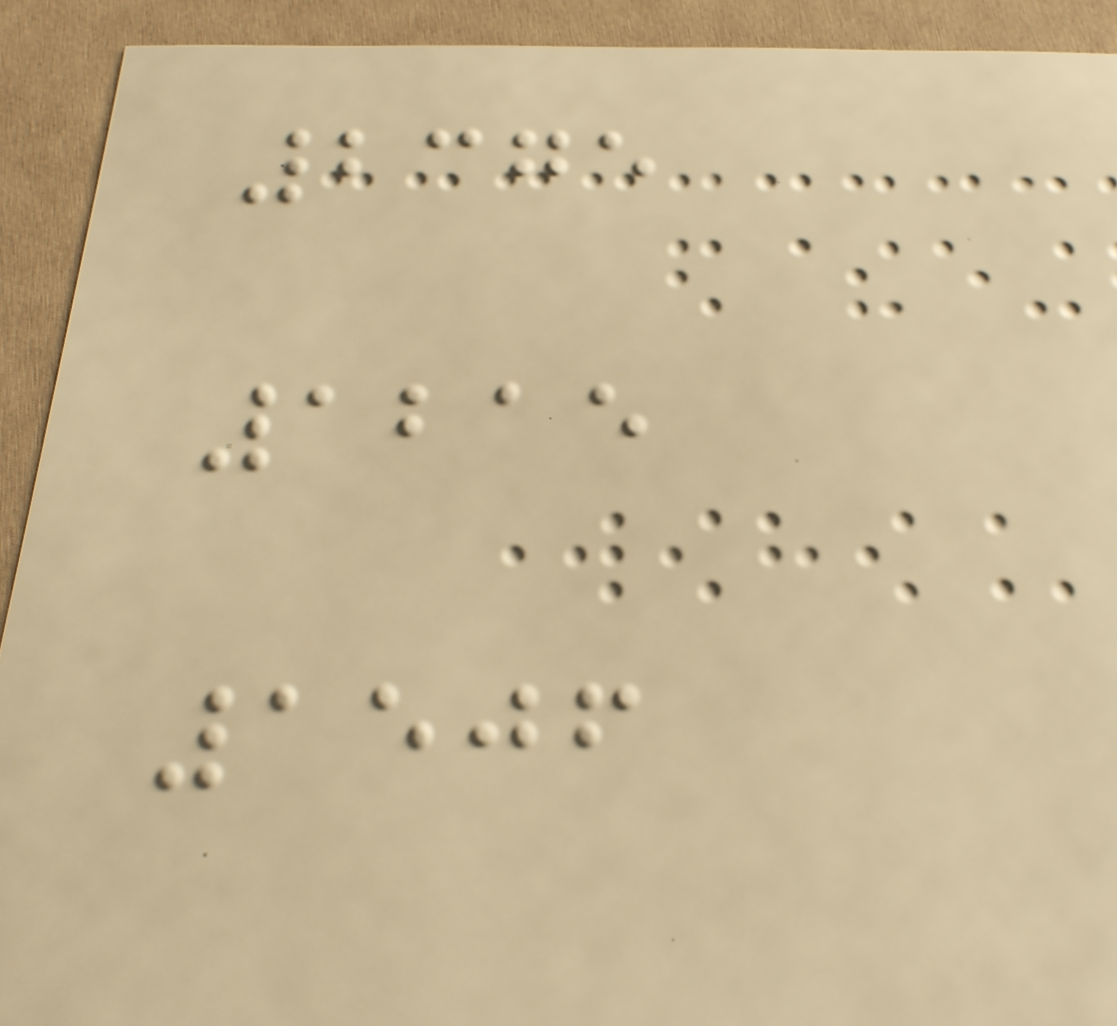2375
1215
1506
